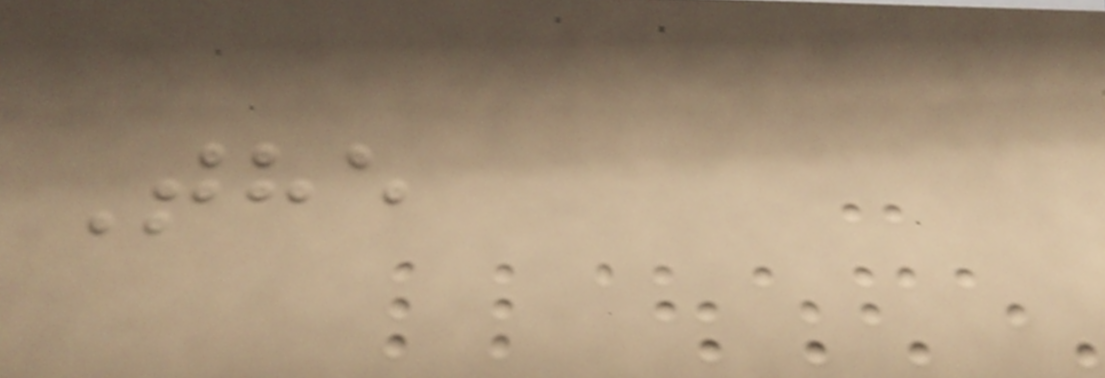The
